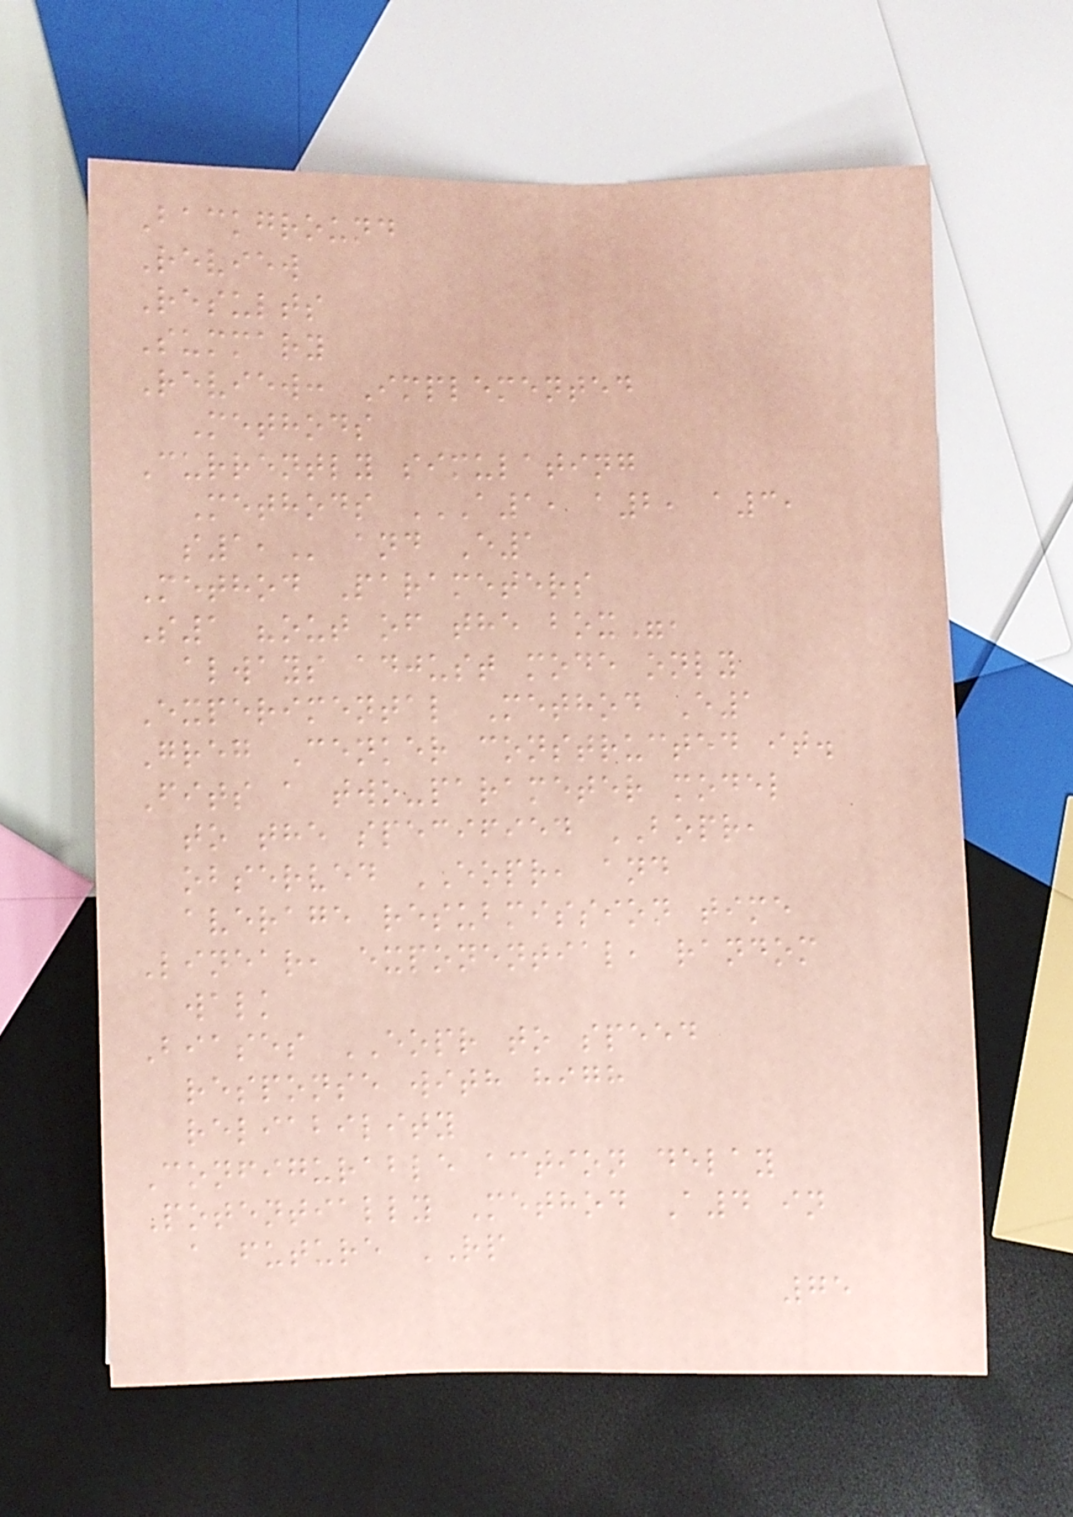Background
Review
Results
Summary
Review: Implemented
Methods
Currently simulating
Methods A1, A2, A3,
S1, and E1
Method Parameters
S1 "out of the box",
always adjust mode only
Experimental Method E1
Greg Cenker constructed it.
Fits a two-parameter model
to the specified BOPR,
observed EOPR, and
average resubmission time
Linear, exponential, random
walk
Biases EOPR to speed
response with high
reliability
Configurable action delay
Potentially Method A4 in
a future RP
75
